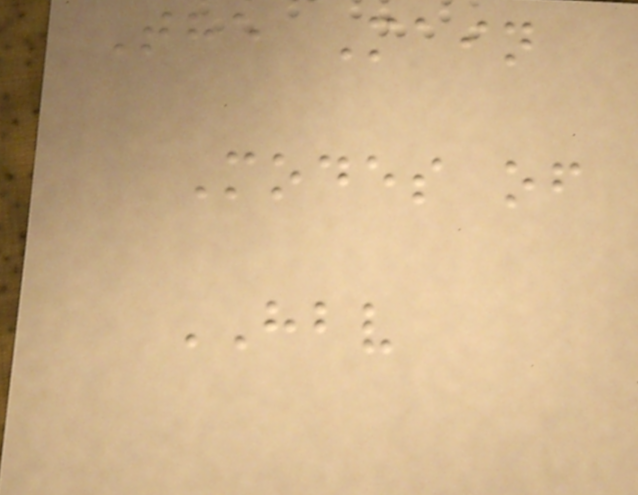The Main
Modes of
HBV
